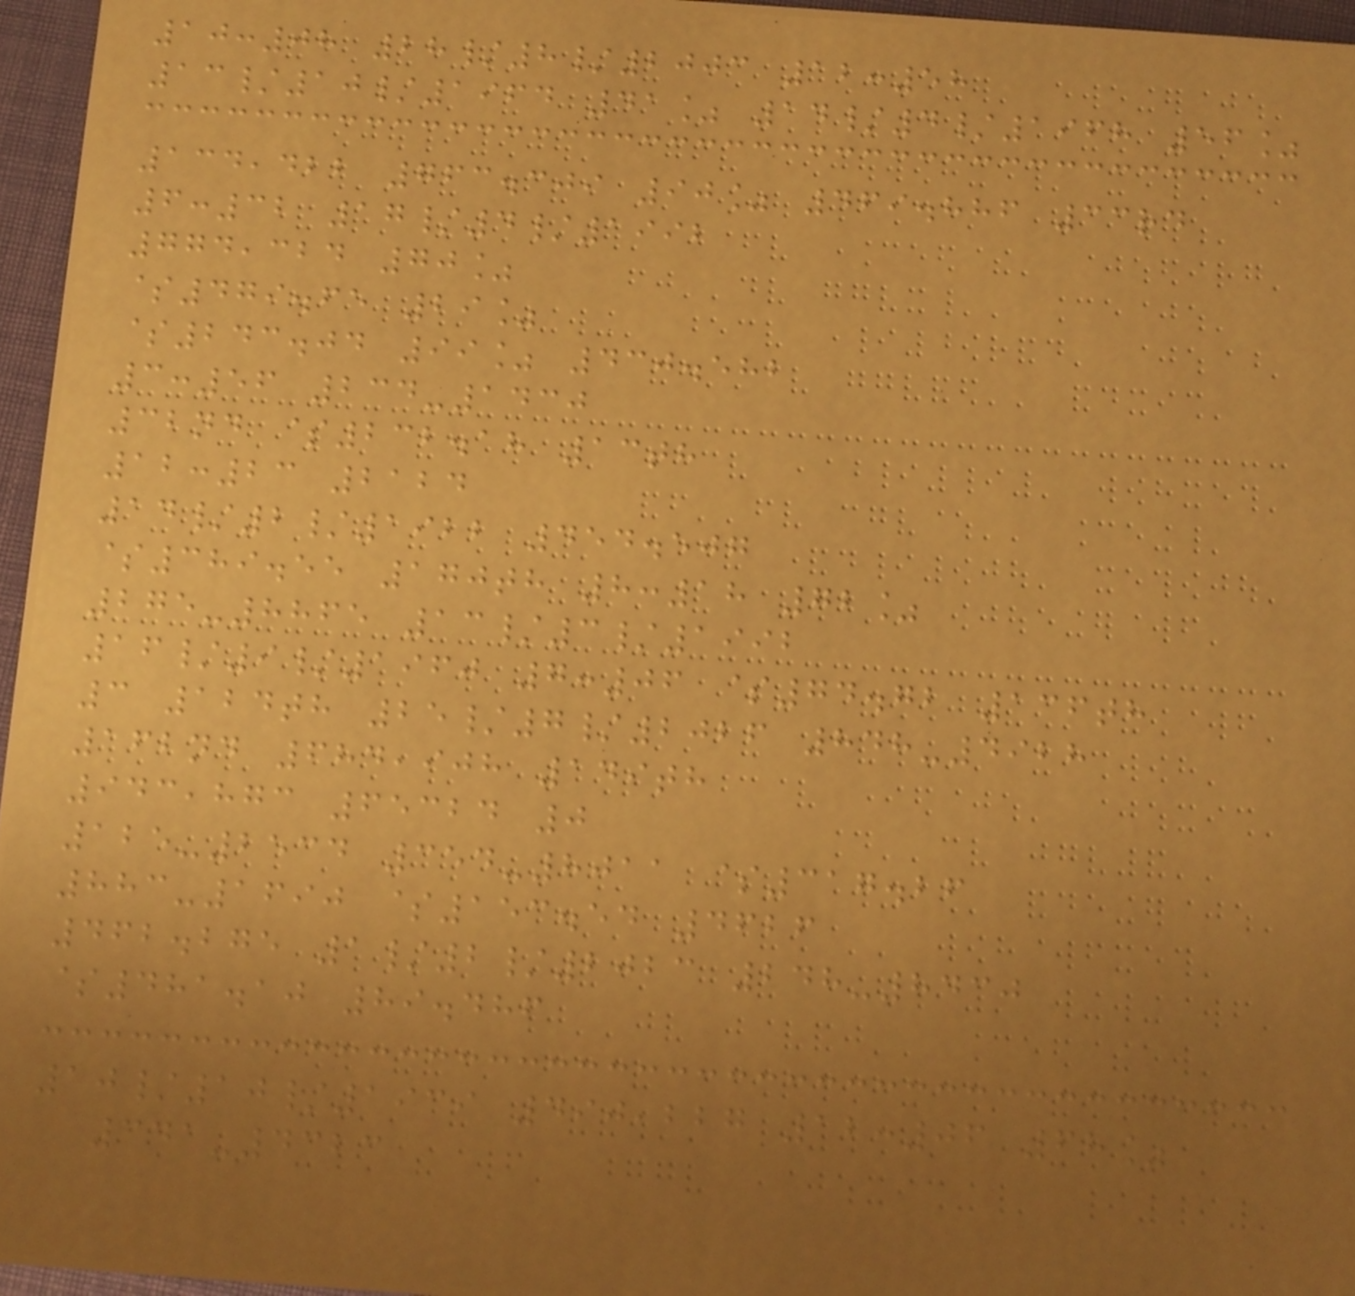10:08 28/8/2003 12:58
13/10/1964 41% 14/4/1968 56%
134,422 763.309 90% 469.886 33rd
6:32 17/4/1992
774,324 70%
$479.65 29%
$243.04 99% 430.582
3:56 234-1430
32nd $232.18 13th
12:23 2124
14/2/1922 454.507
$389.55 170th 8:18 72%
275-8865 13/3/1992
16/9/1960 7:06 $74.72 136th
3 124th 25/7/2026 848-4928
162nd 684,908 149th
943,873 65324 0
125-2534 354-8011 $317.26
883-1690 $153.54 4626
462.275 1/2/2023 248-8430
$481.10 89.486
10/10/1939 490,227 12:06 68%
341-4323
